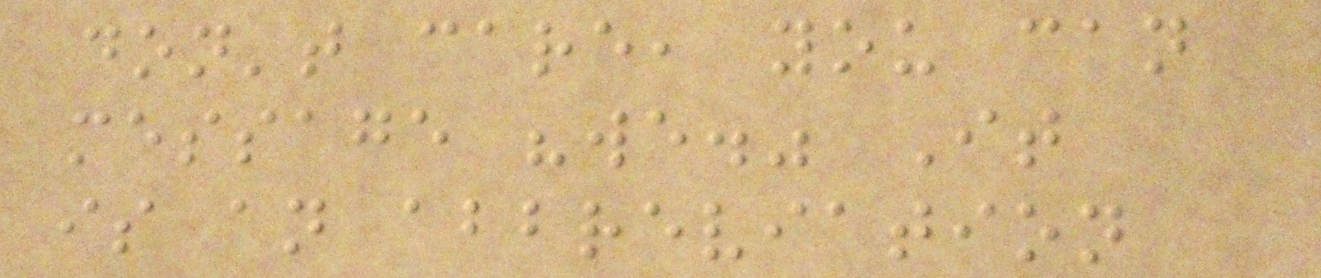don't care, you can
message "we." It
is an abbreviation
